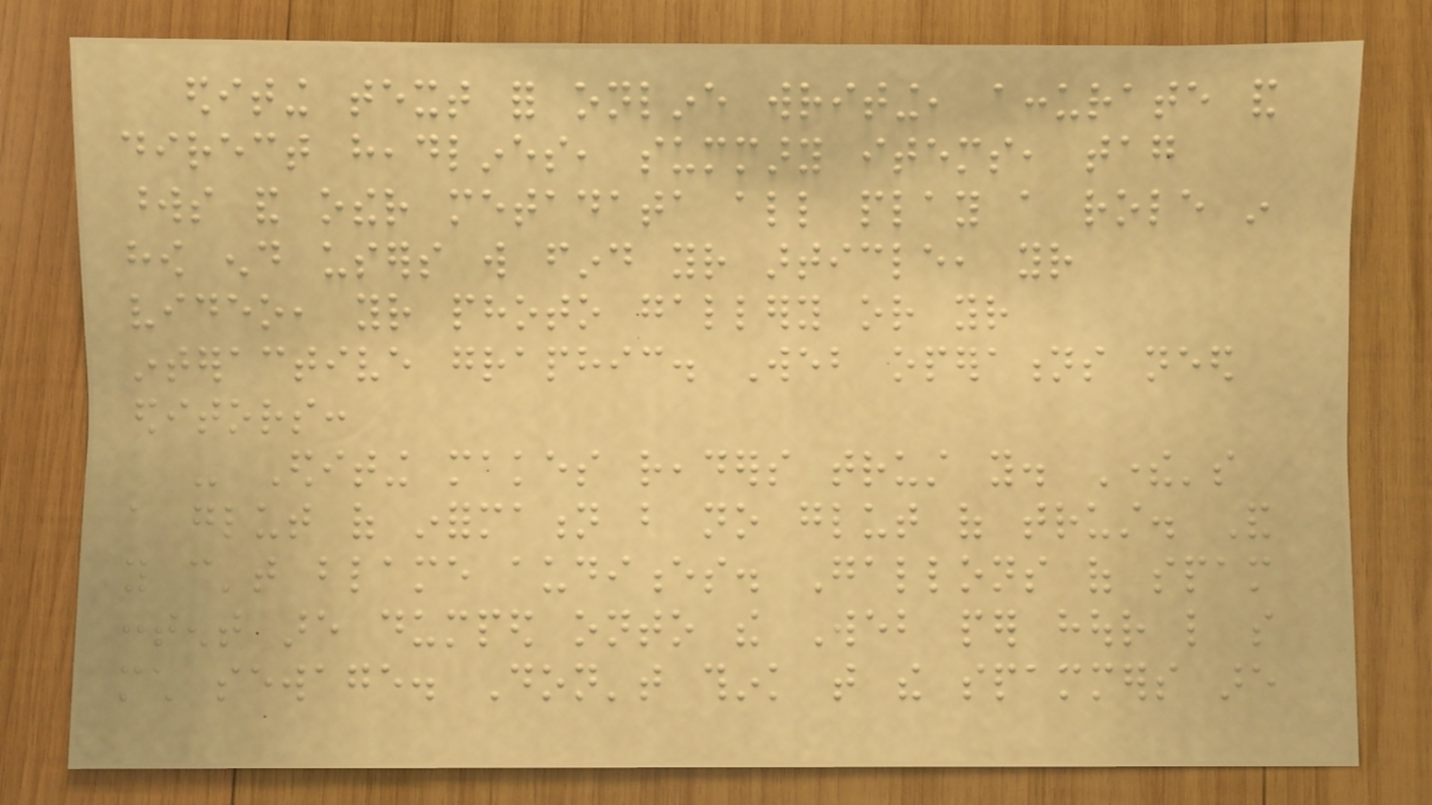editing text for online writing, accurate and
direct headlines, summary items, tag
words and other metadata all play a role in
how end users will find your article, your
video, your photo gallery or your
interactive graphic. Web operations need
editors:
- Editing makes readers trust you. There's
a glut of information but no glut of trust. And
you can't blame audiences. Gallons of spam
content are dumped onto the Web per hour like so
much sewage. Don't think that the spammers are
